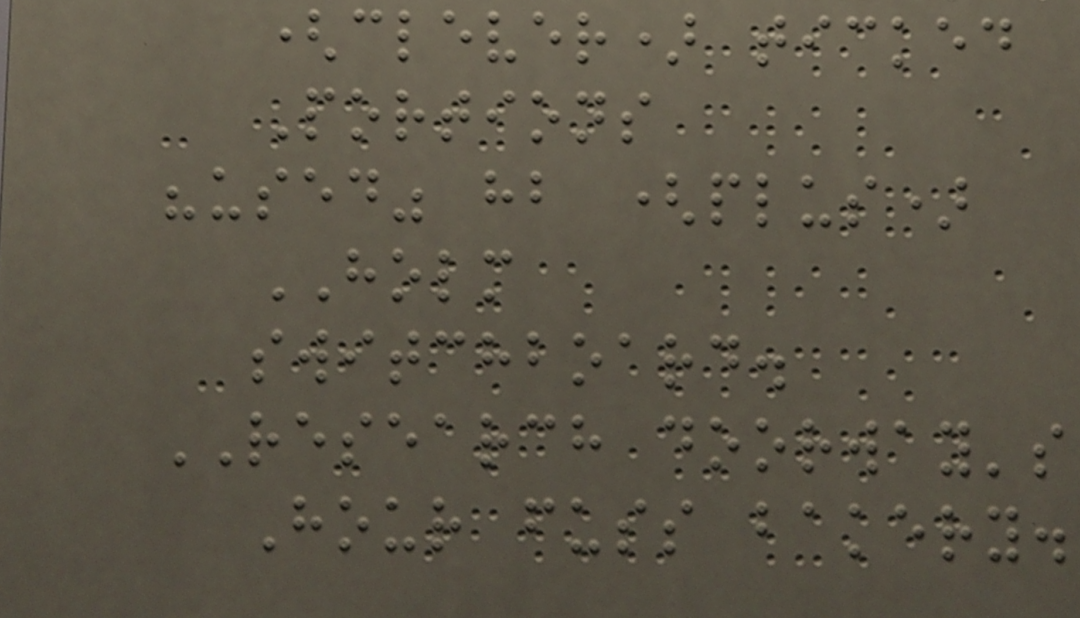(clever) ticked
Portions
"used" hb (plus)
HOLM
switchboard.
RESEARCH doorway's
Hour fuss bakery.
